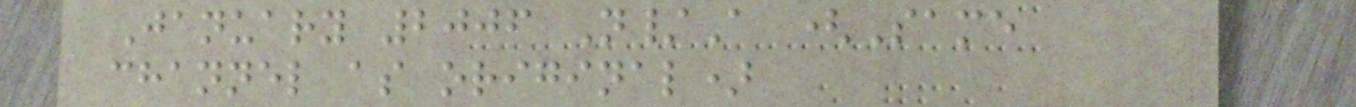January 2006 N/A (Same
channel as original)
